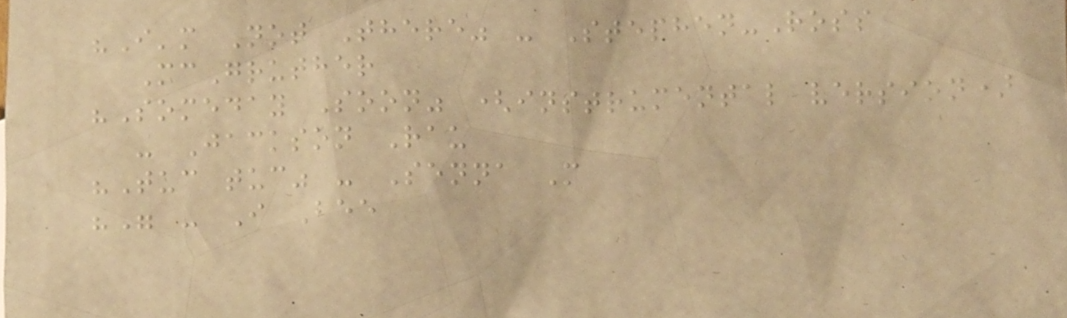"I'm Not There" - Stephen-Ross
McGruther
"Someday Soon" (instrumental version)
- Jackson Rau
"Tuc tuc" - Senna M
"" - I Bee
